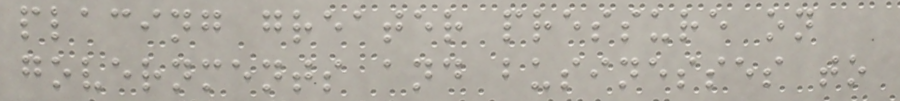placing greater pressure on
governments and businesses to
